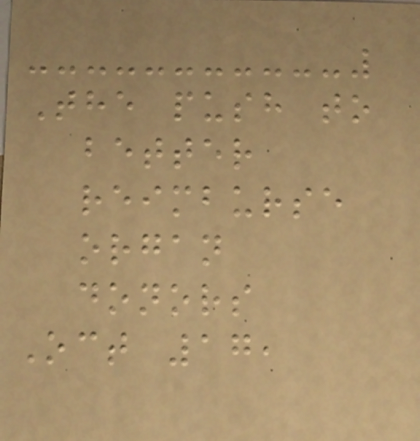The push to
better
reimburse
organ
donors
Oct 17,
